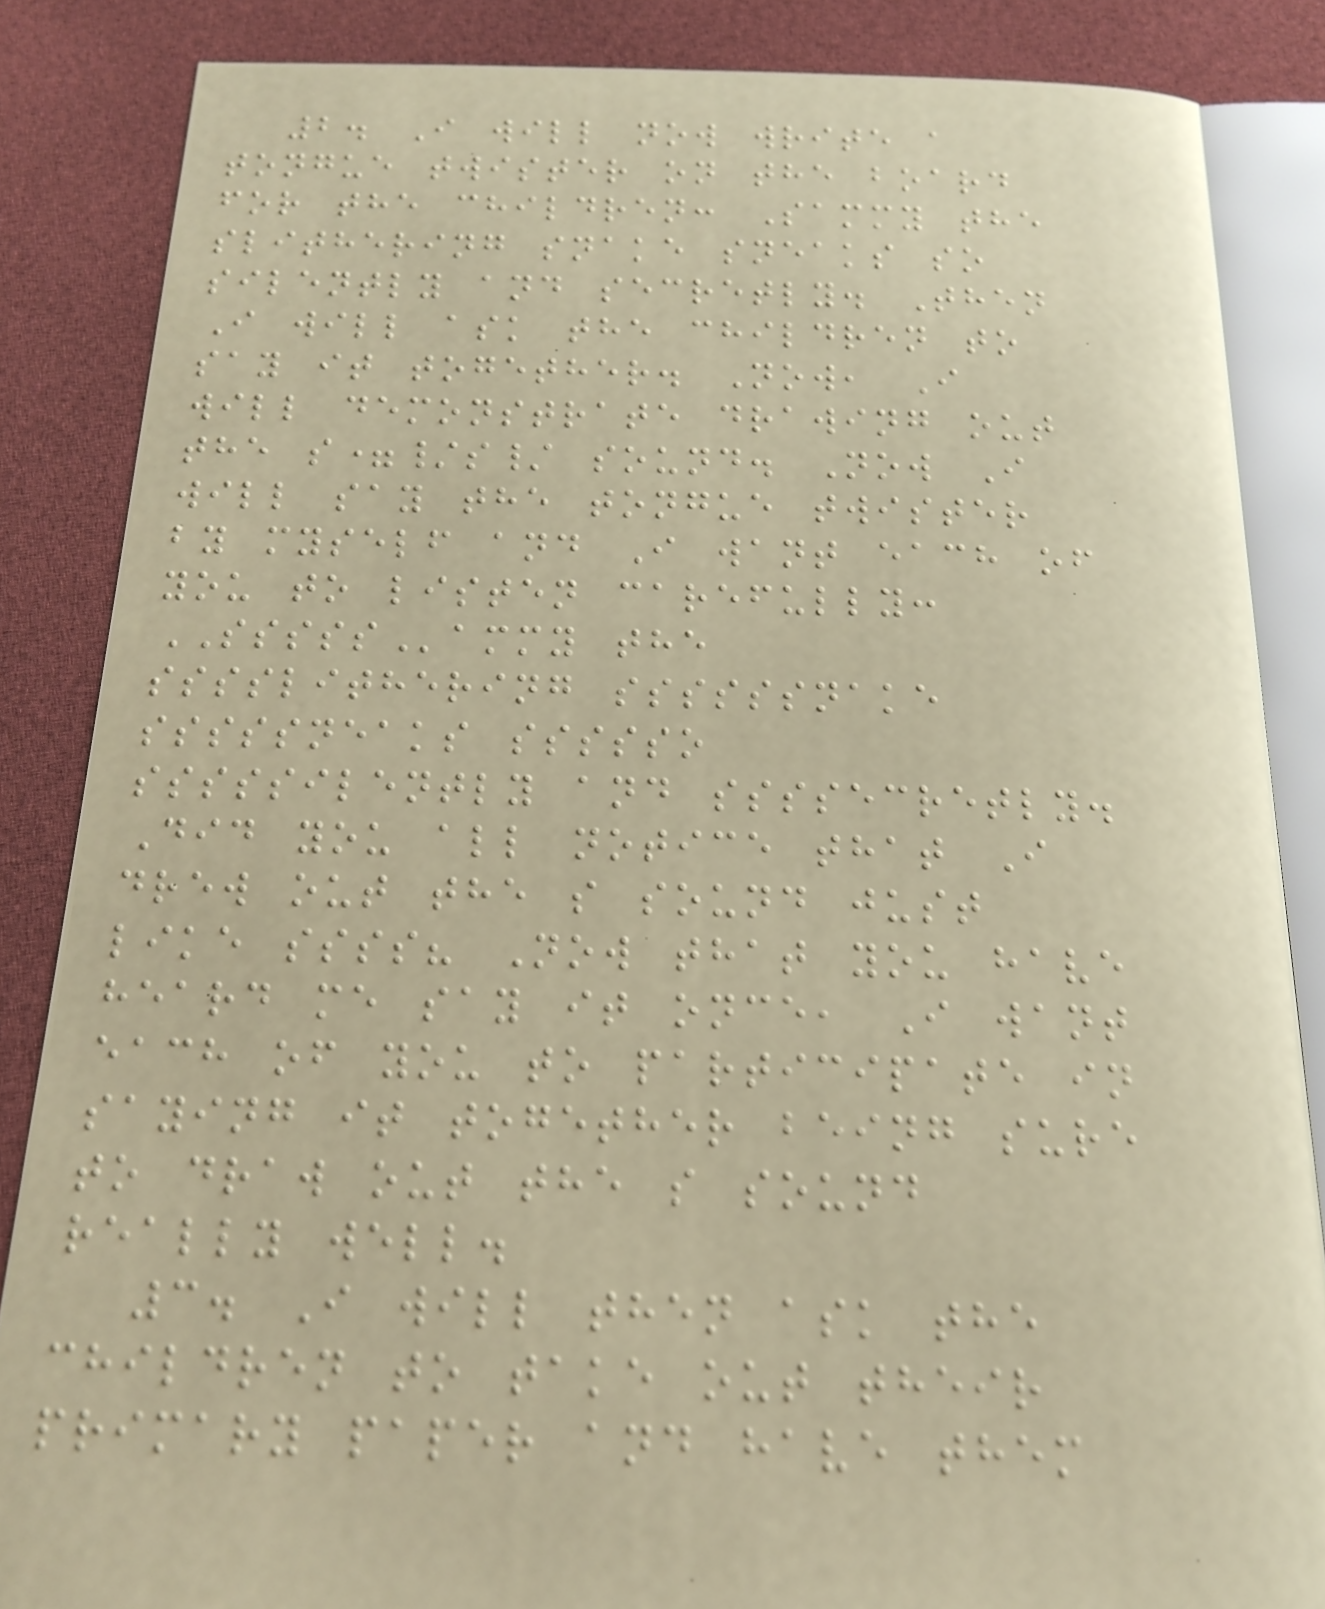2. I will now write a
tongue twister on the board
for the children: Sammy the
slithering snake sneaks so
silently and secretly. Then
I will ask the children to
say it together. Now, I
will demonstrate drawing out
the s=/s/ sound. Now I
will say the tongue twister
by myself and I want each of
you to listen carefully:
SSSSSammy the
sssslithering ssssssnake
sssssneaks ssssso
sssssilently and ssssecretly.
Did you all notice that I
drew out the s sound just
like ssss? Now that you have
heard me say it once, I want
each of you to participate in
saying it together being sure
to draw out the s sound
really well.
3. I will then ask the
children to take out their
primary paper and have them
